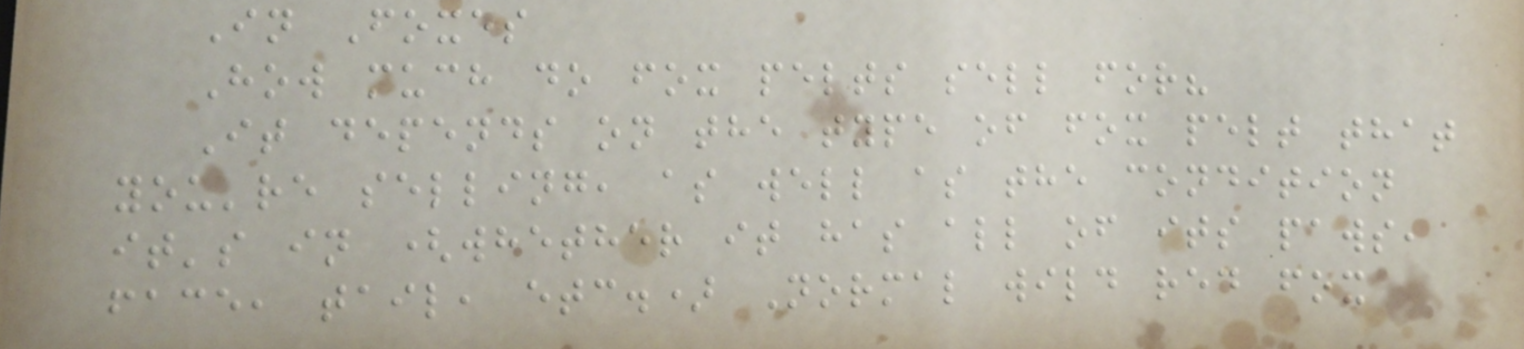In Foxes
How much do fox pelts sell for?
It depends on the type of fox pelt that
you're selling, as well as the condition
it's in (whether it has all of its paws,
face, tail, etc.) Normal wild red fox
